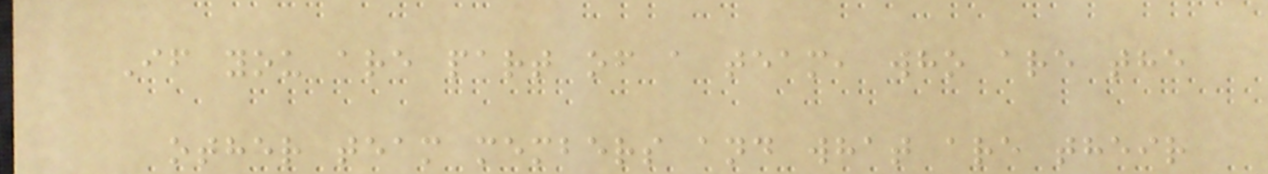If you are part of a team, who are the
other team members and what are their
